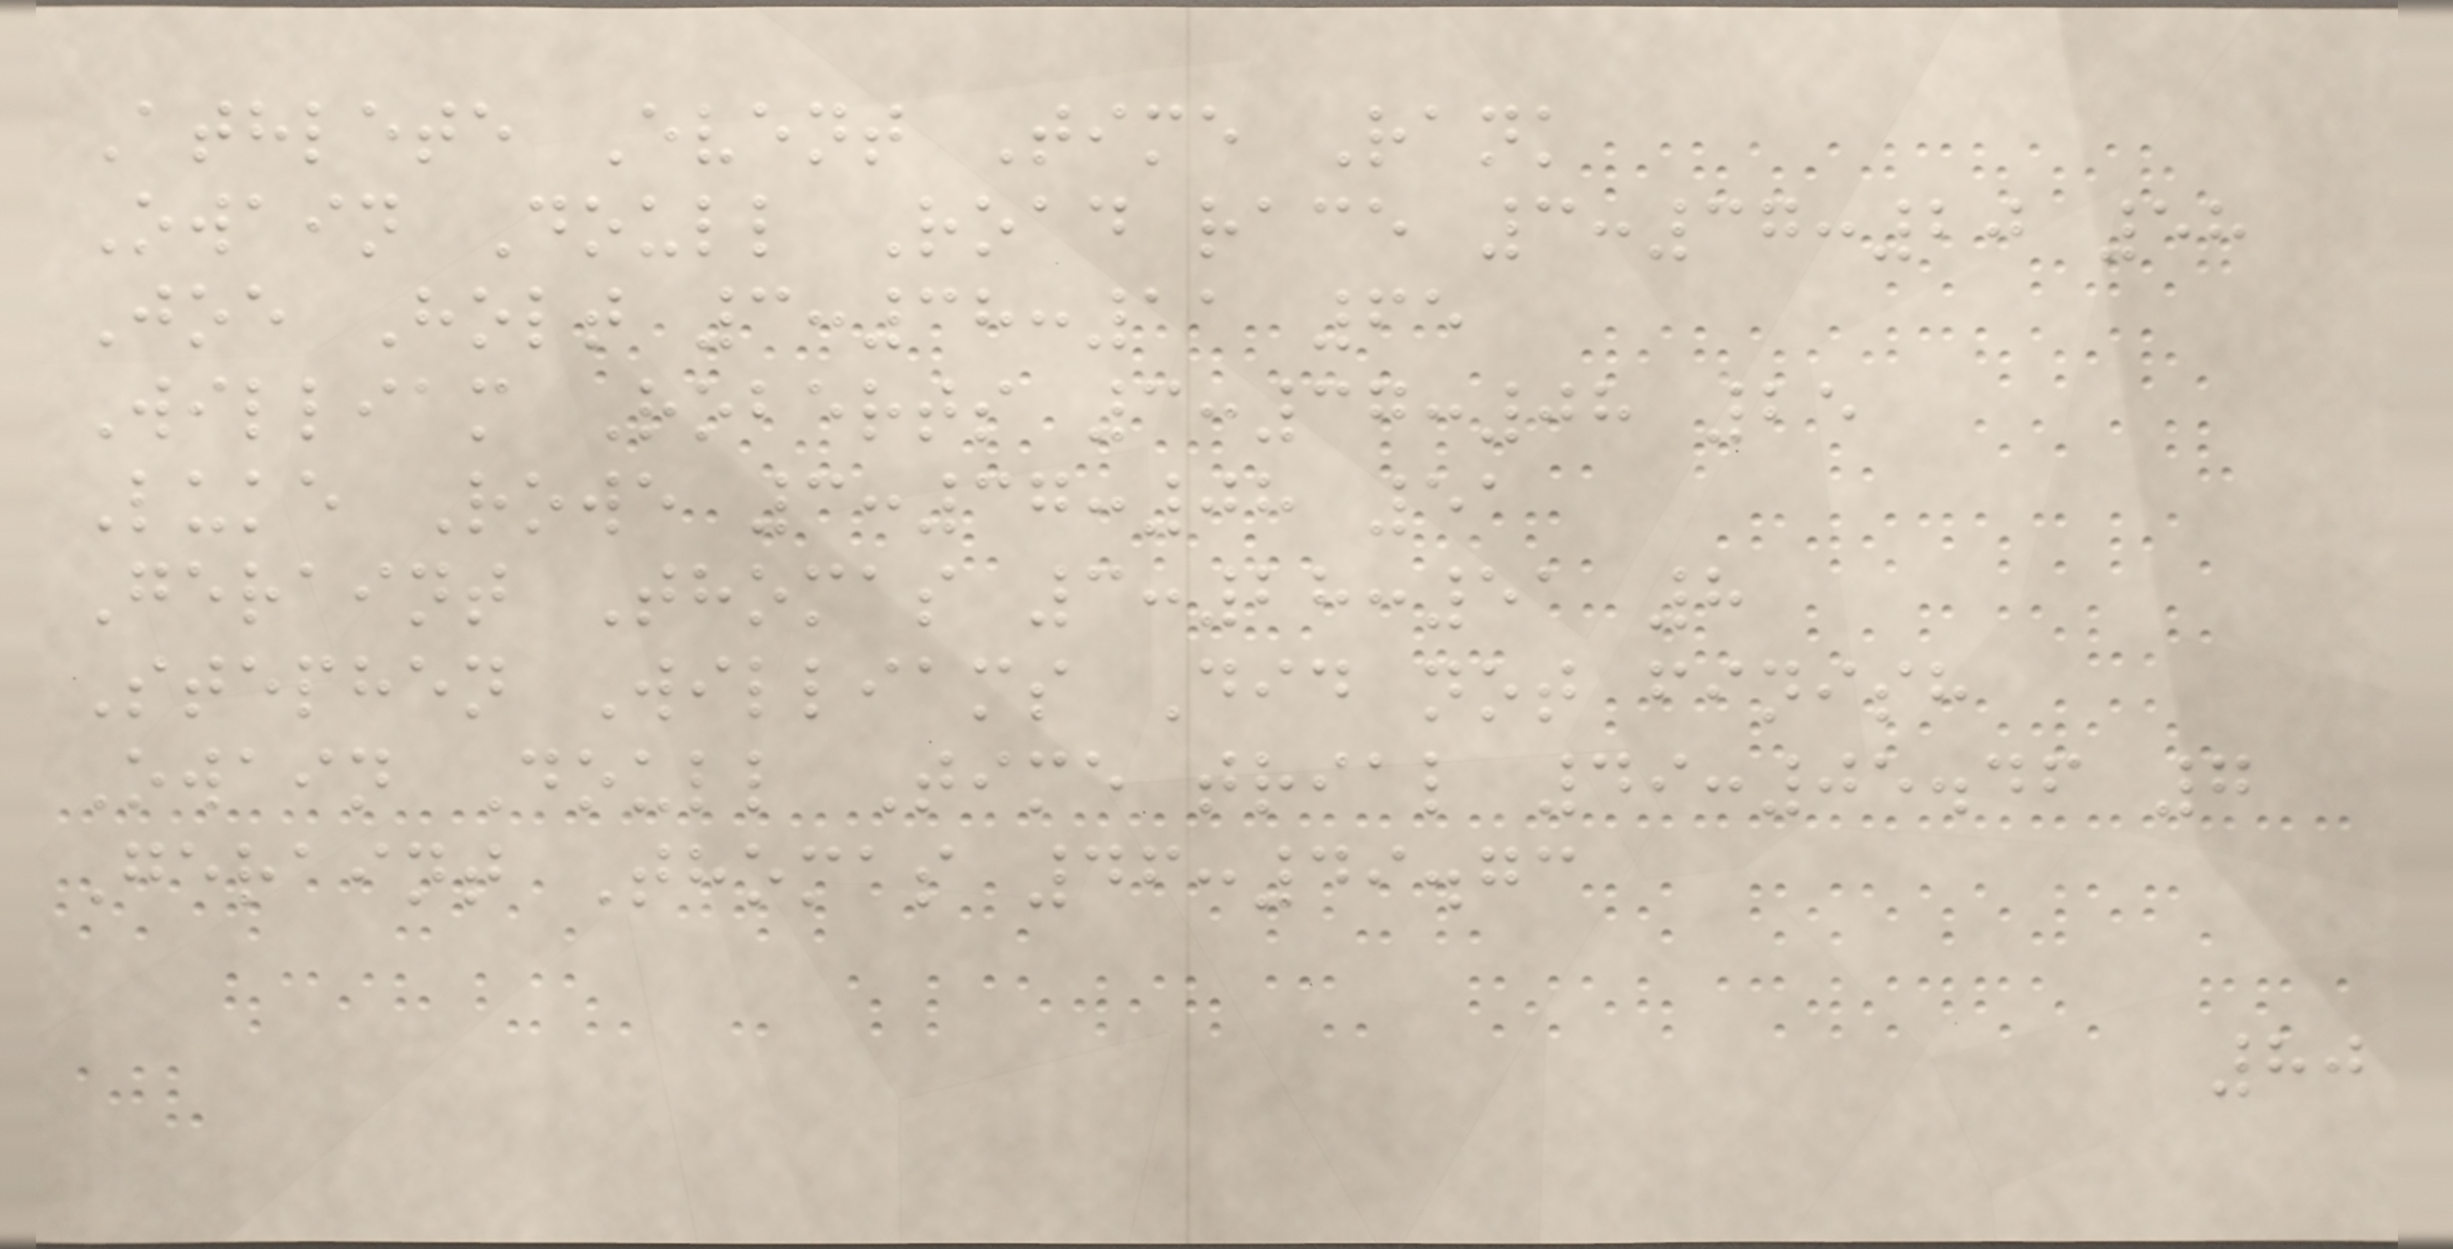Athlete Event Time Rank
Owain Doull Road race 3:37:20 58
Joe Holt 3:38:11 65
William Roberts 3:37:08 25
Luke Rowe 3:37:08 51
Geraint Thomas 3:28:51 8
Stephen Williams Did not finish
Owain Doull Time trial 49:05.46 7
Geraint Thomas 46:49.73
80
